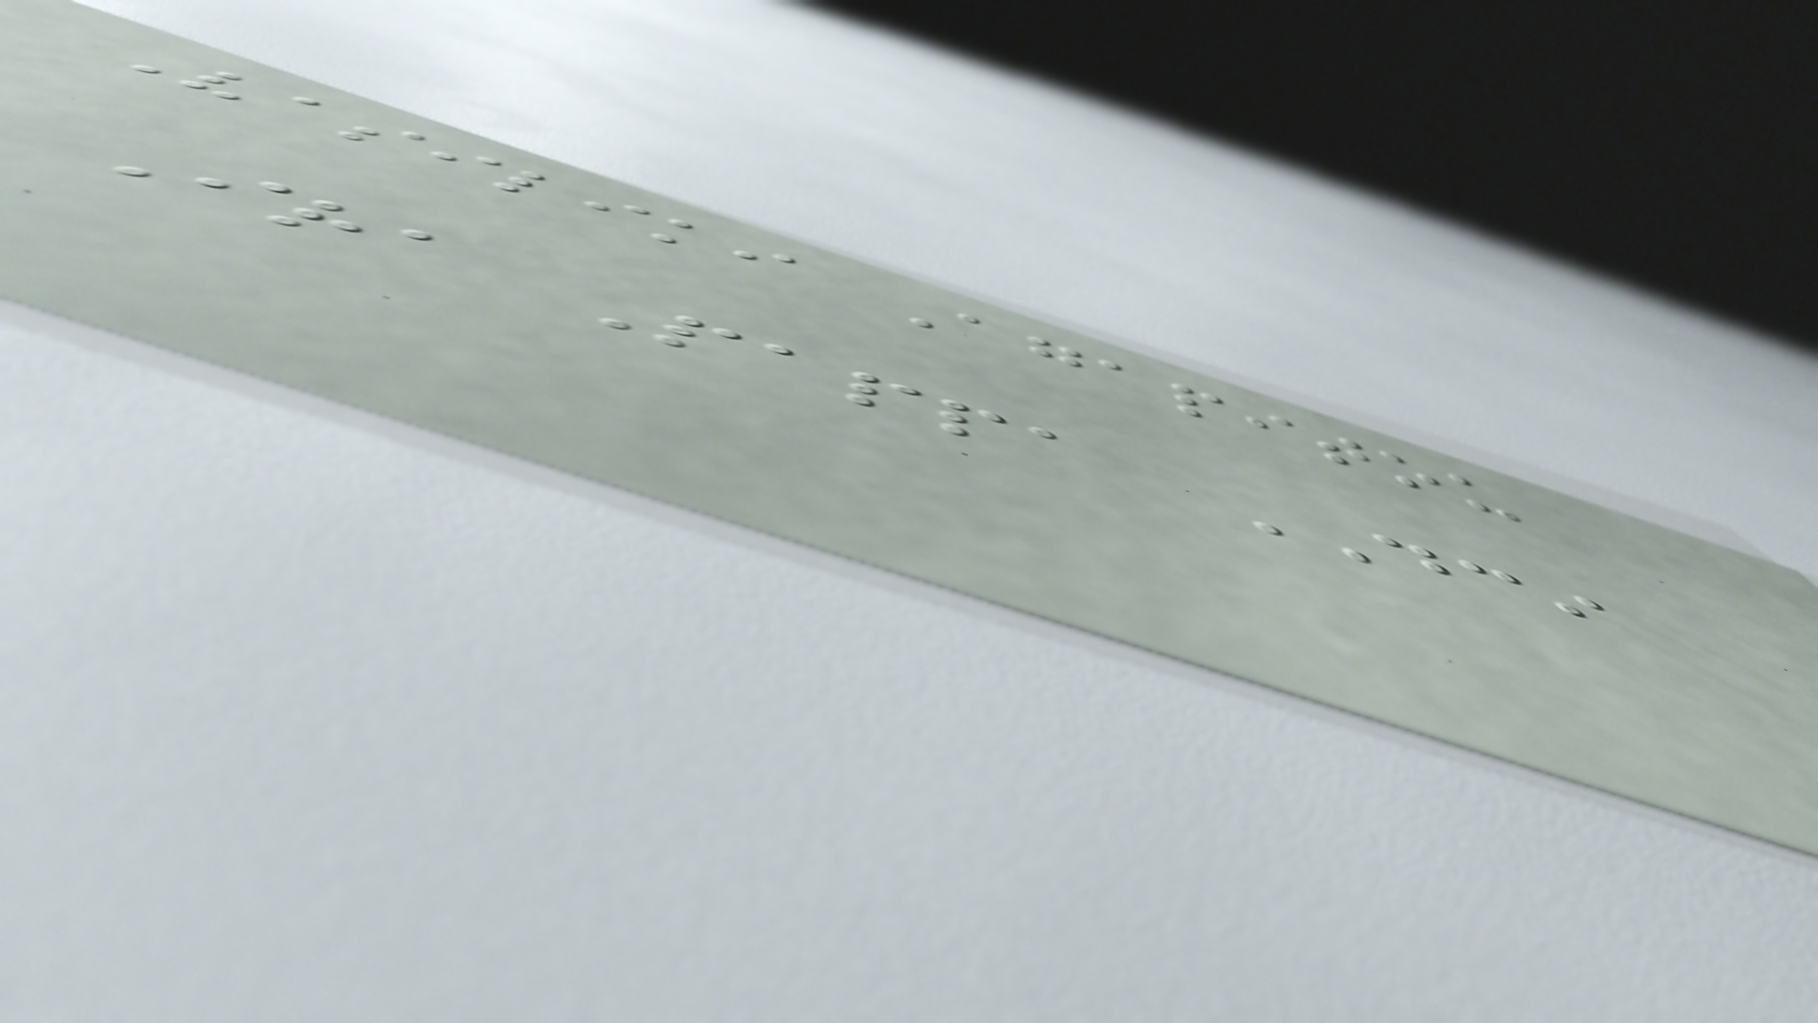Vasiliki Agapitou
Ira Pappa DCI
